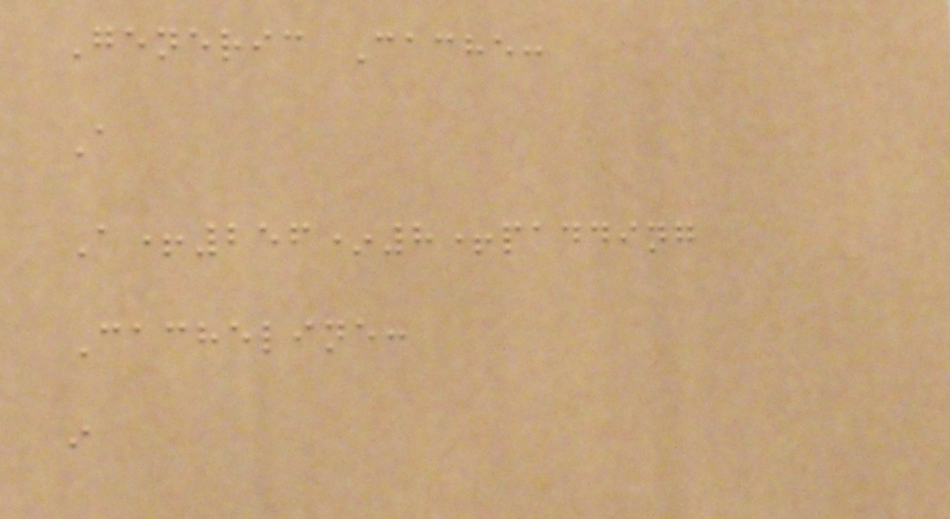Generic Cache:
A
A+256*8+padding
Cacheline:
i
